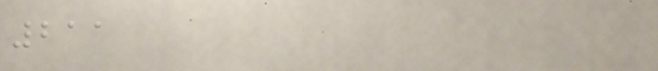211
